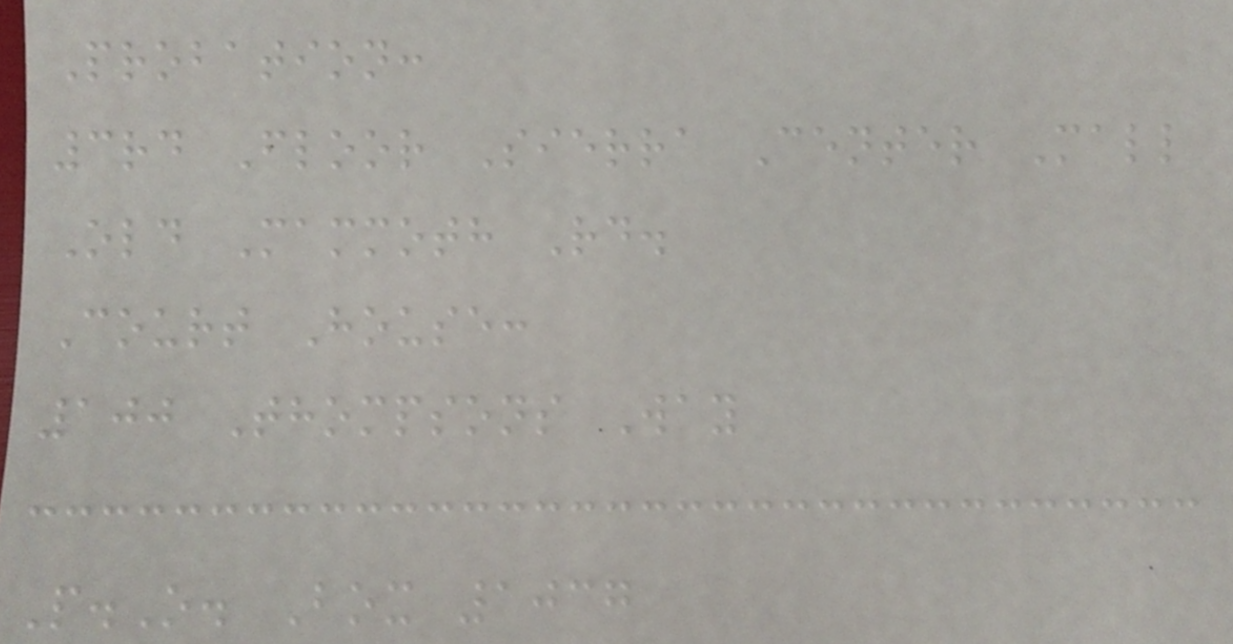Probation:
3rd Floor Sierra Center Mall
Old Mammoth Rd.
Court House:
100 Thompsons Way
P.O. Box 1037
